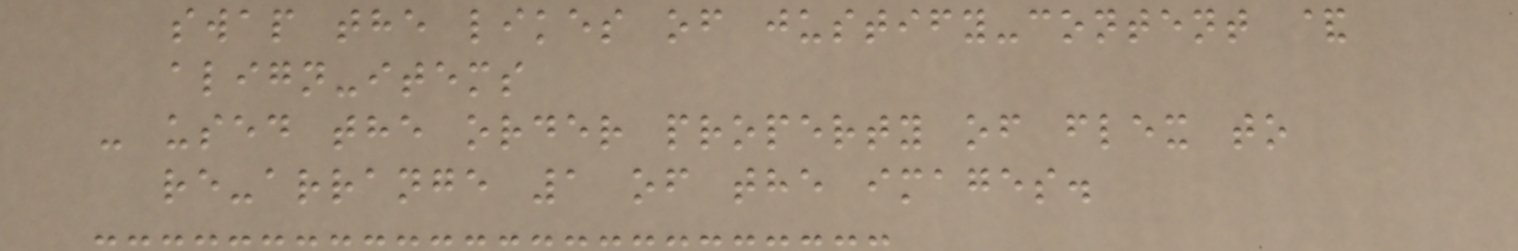swap the likes of justify-content &
align-items
- used the order property of flex to
re-arrange 1 of the images.
